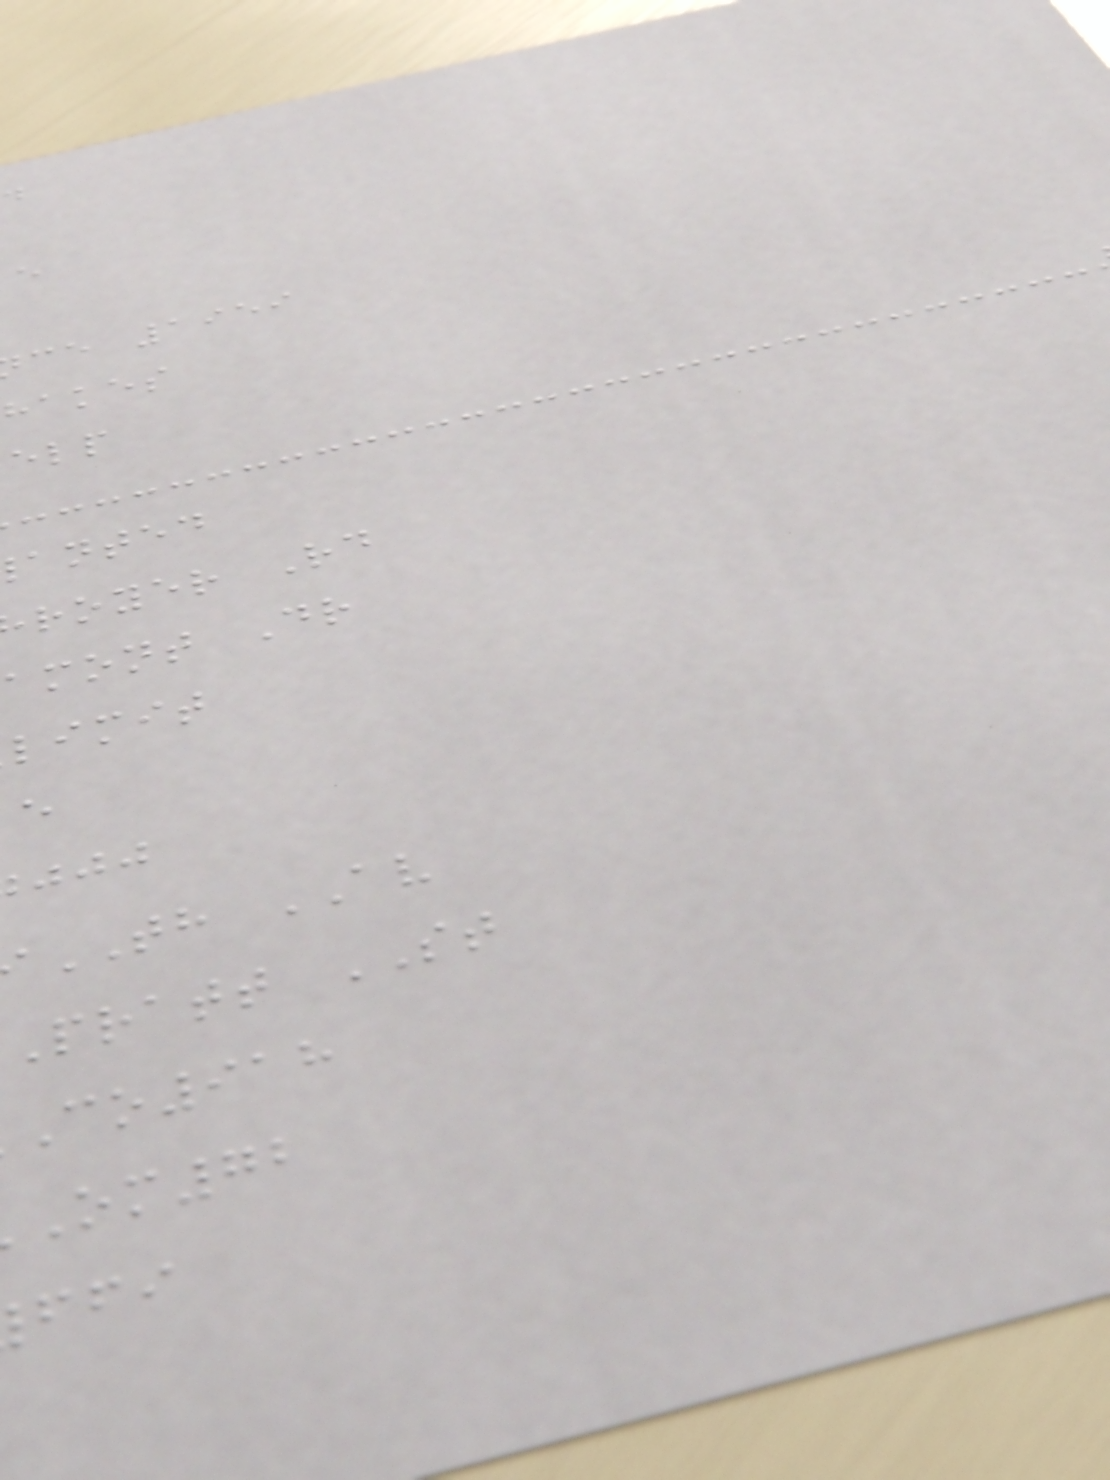ce 1959
hakes
anted
royer Rd
amont Dr
limit
TH AV
pratt ST
co918
om72
